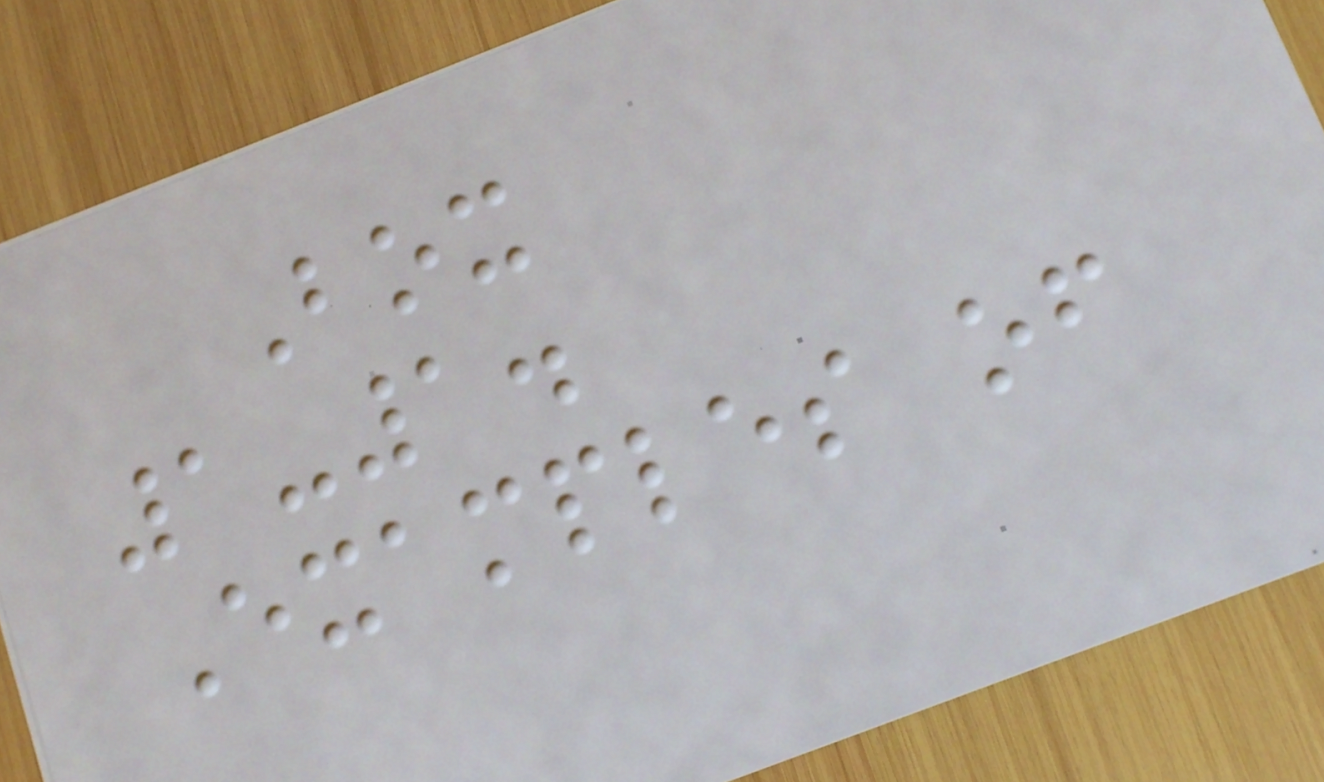Box
1-1.
Examples of
